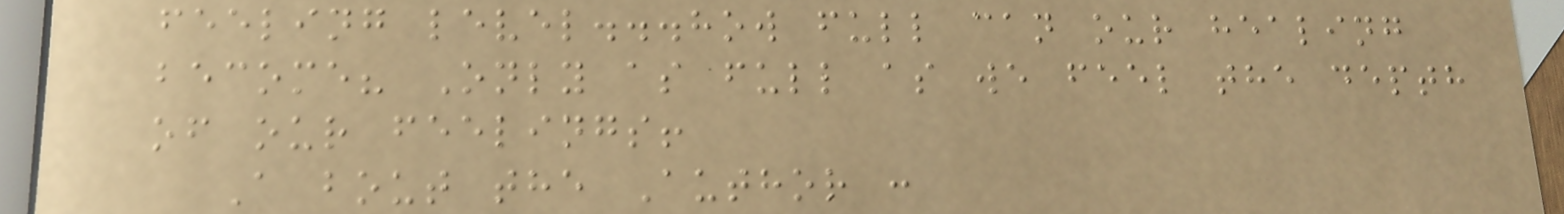feeling level...how full can our healing
become? Only as full as we feel the depth
of our feelings!
A bout the Author :
